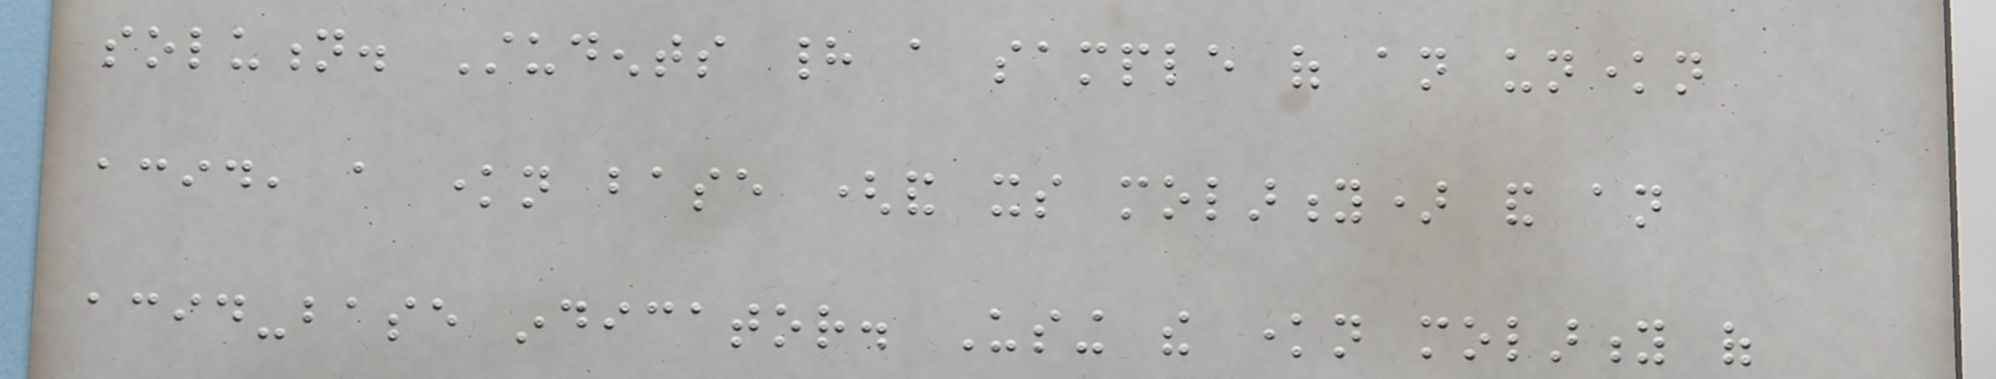solution. Students had a sample of an unknown
acid, a known base (and its molarity) and an
acid-base indicator. Using the known molarity of
